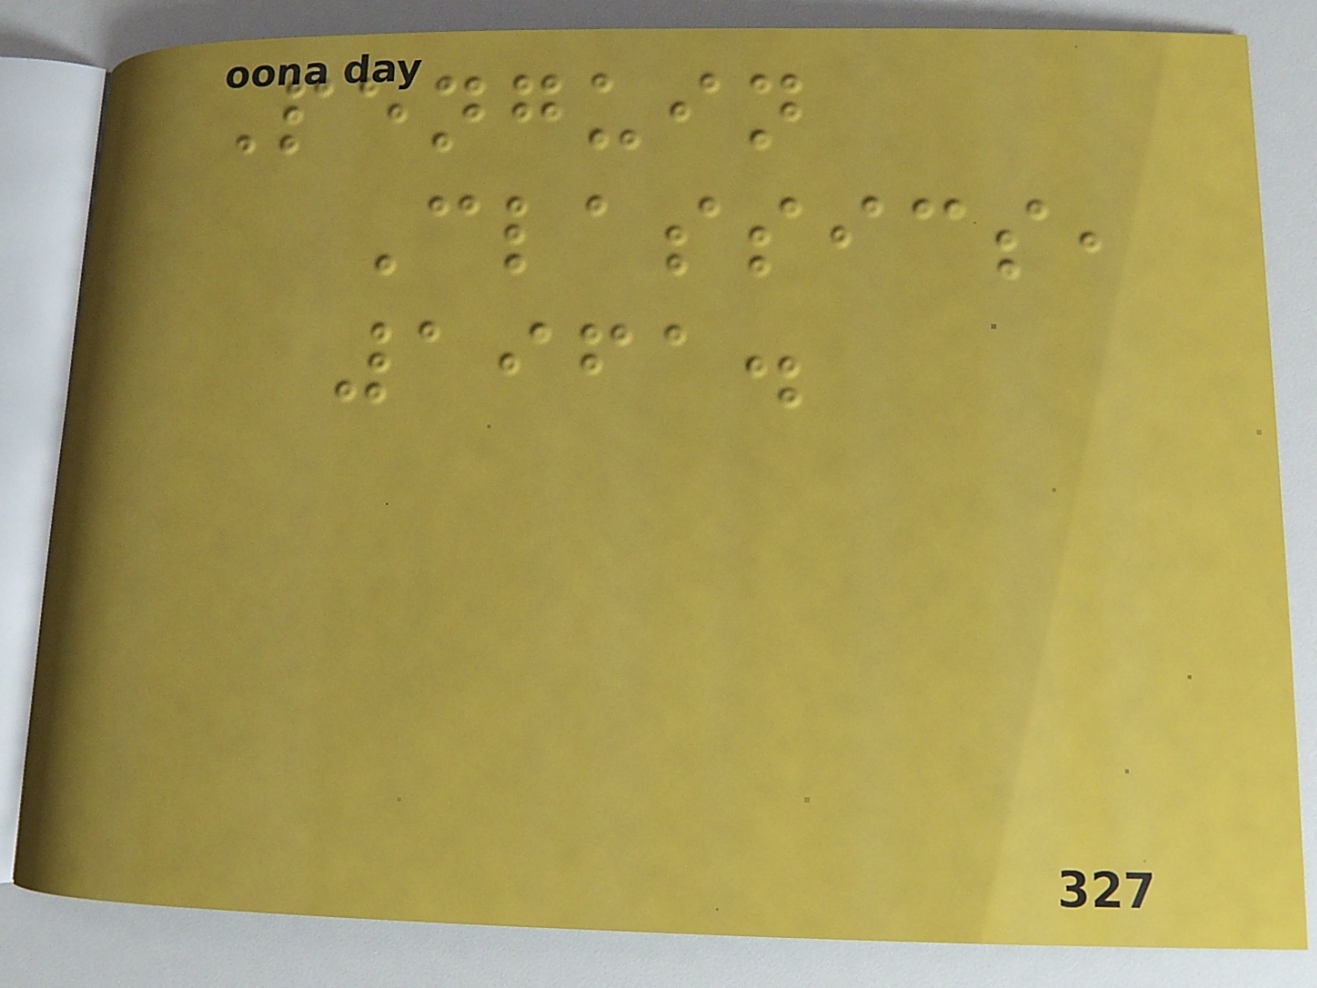Penguin
Classics,
1961.
